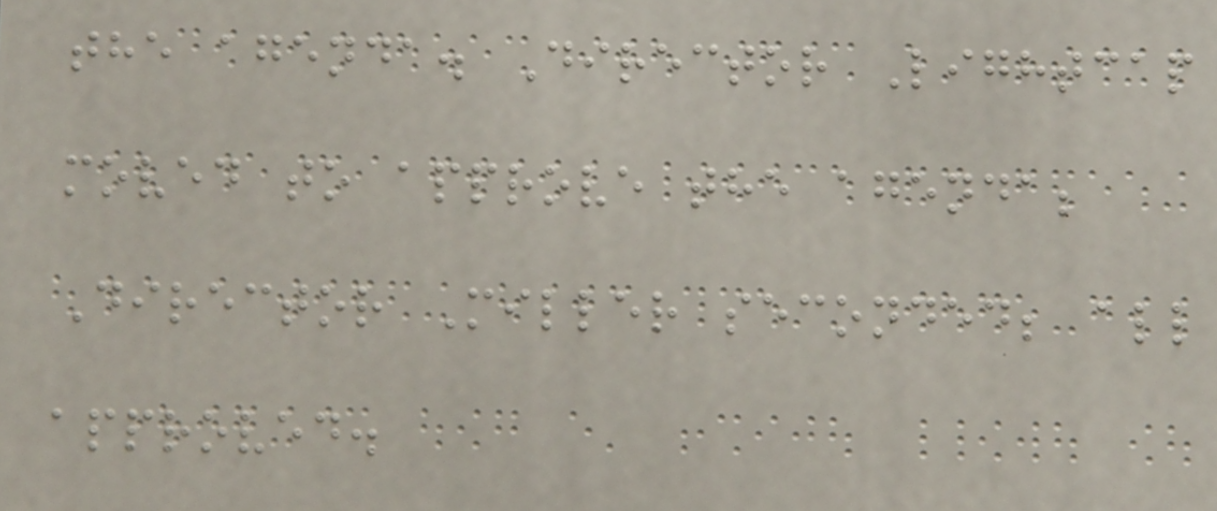the agenda. Director Lightcap
moved to approve the agenda;
Director Miller seconded; all
approved.
